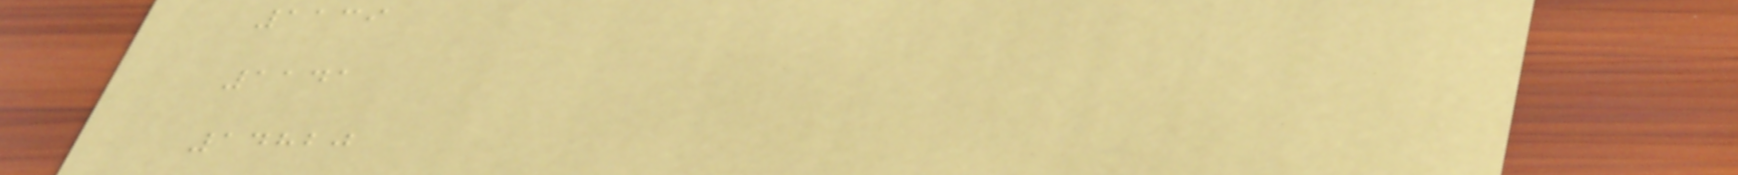1139
1141
14820
